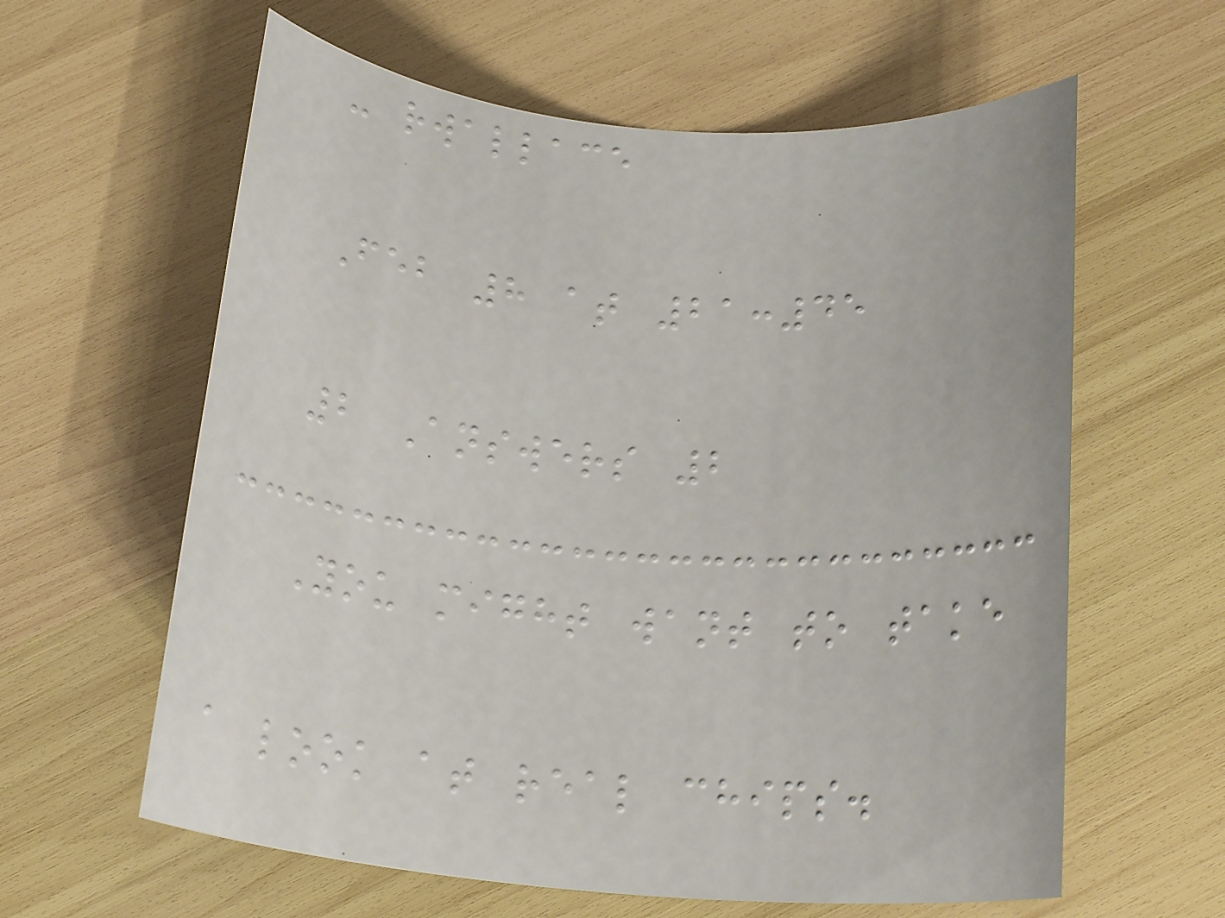- rwallace
Feb 8 at 21:45
2 Answers 2
You might want to take
a look at real chips.
